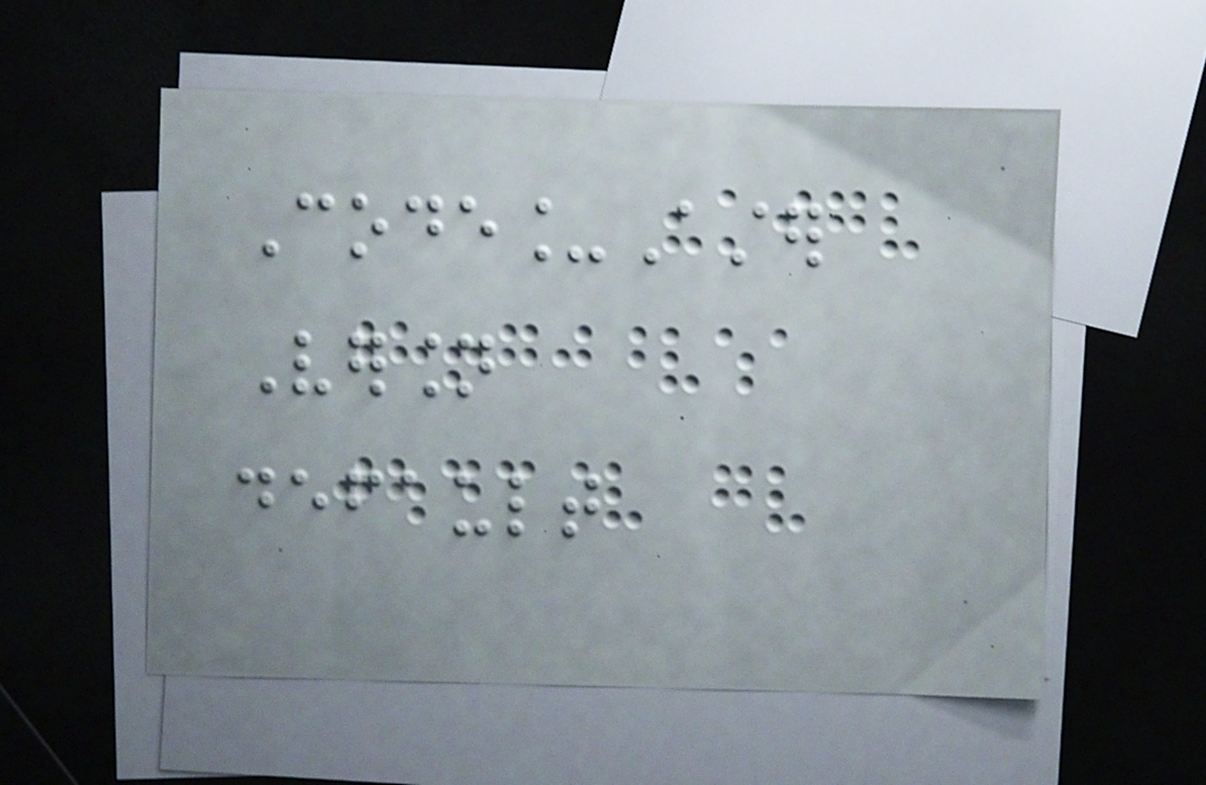Code_Aster
Version
default
